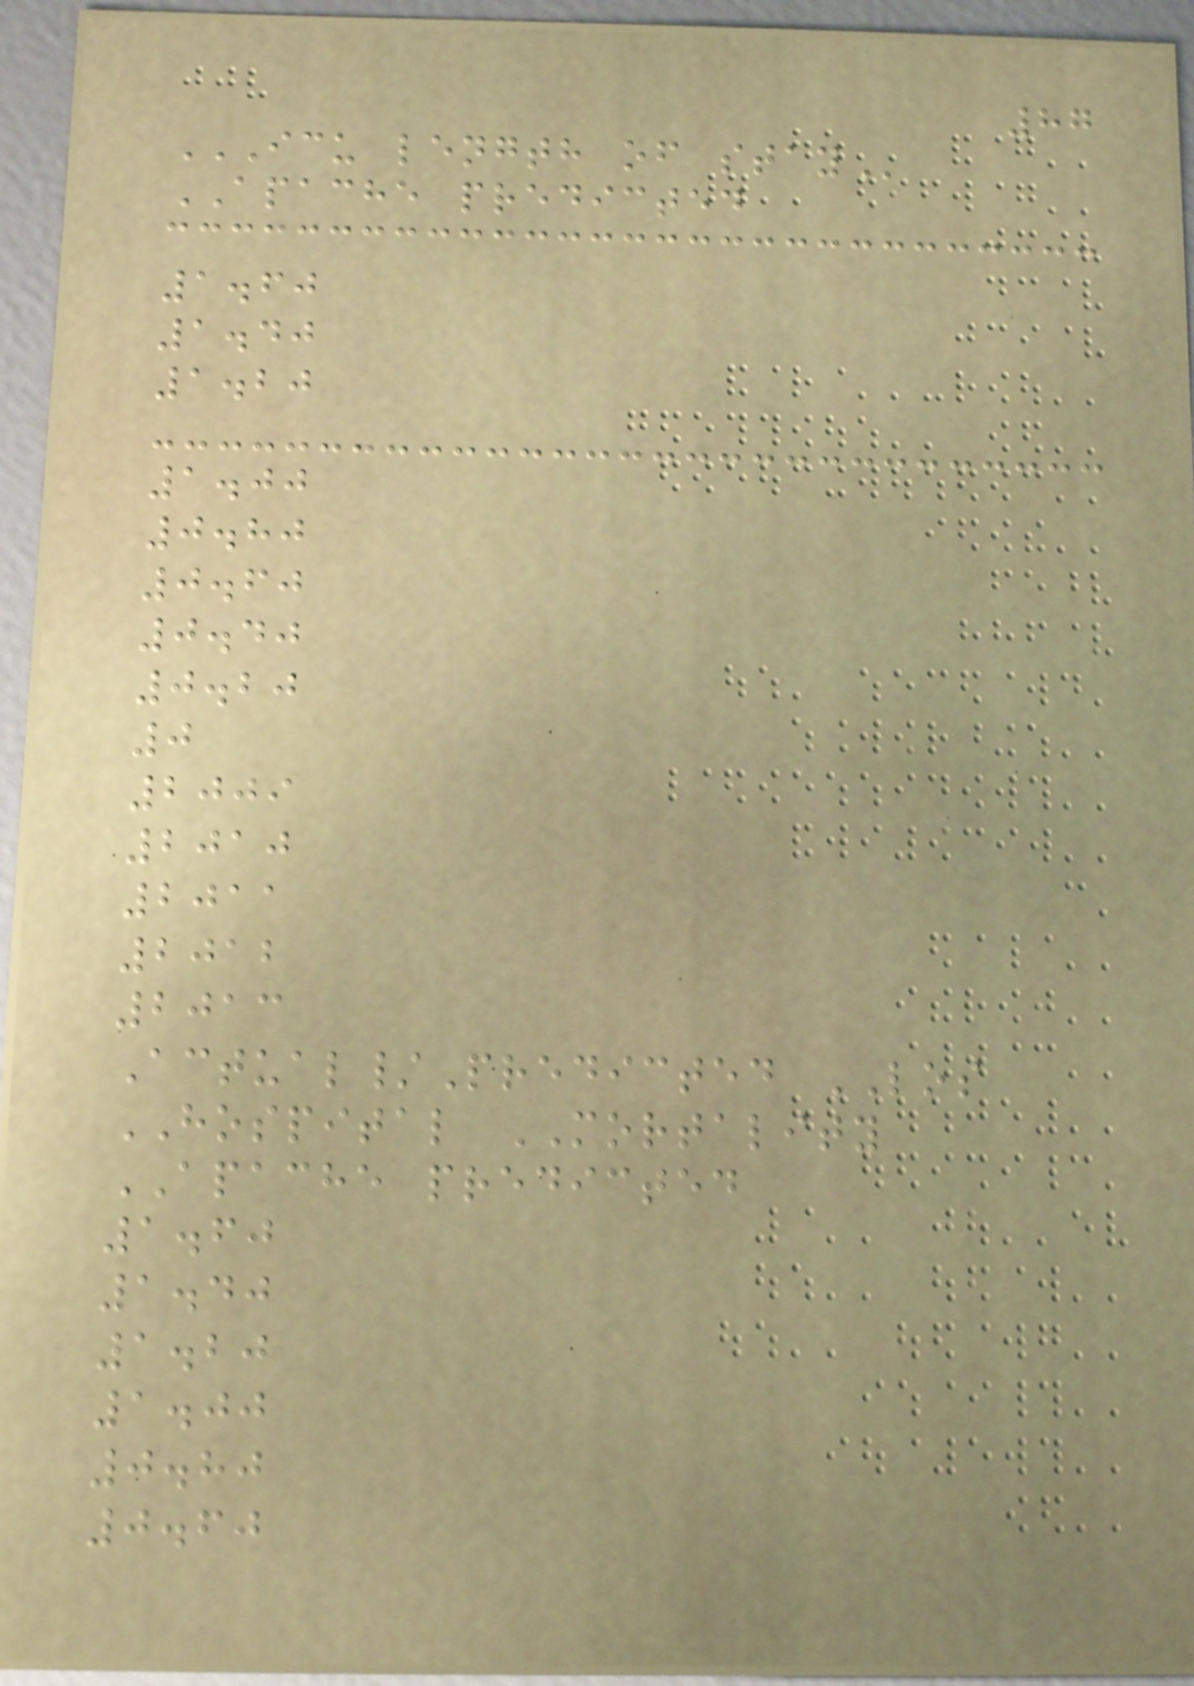87
ICU LENGTH OF STAY
APACHE predicted
1.60
1.40
1.20
1.00
0.80
0.60
0.40
0.20
0
2009
2010
2011
2012
2013
Actual/Predicted LOS
HOSPITAL MORTALITY
APACHE predicted
1.60
1.40
1.20
1.00
0.80
0.60
